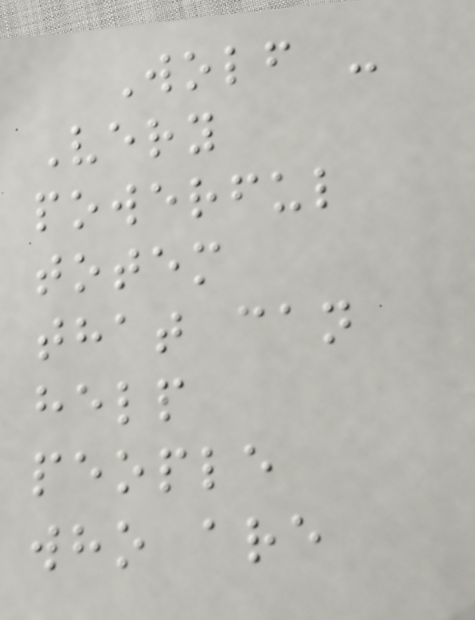Wolf -
Very
powerful
totem
that can
help
people
who are
